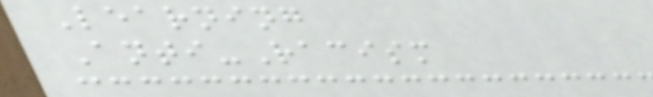Learning
Anti-Racism
